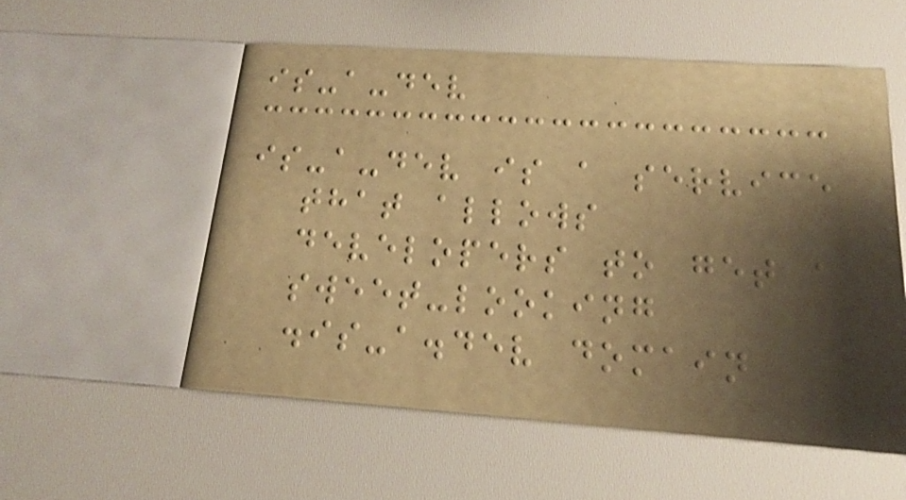is-a-dev
is-a-dev is a service
that allows
developers to get a
sweet-looking
.is-a.dev domain
